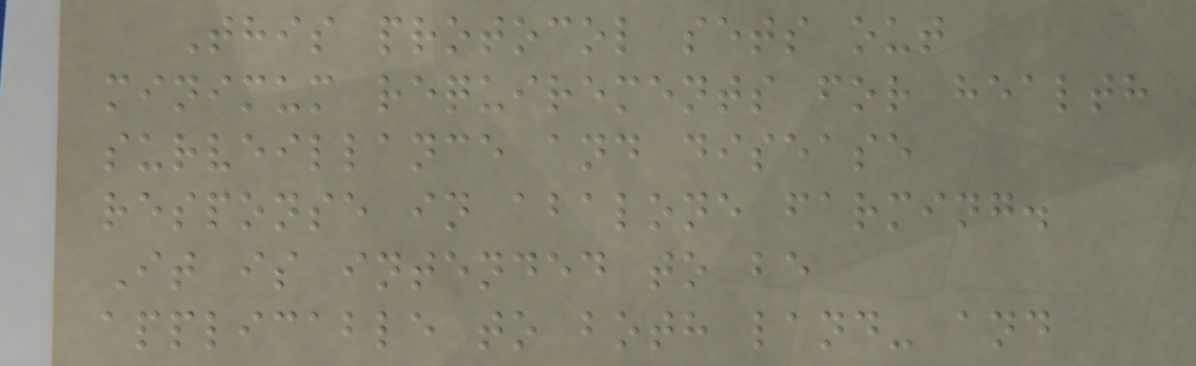This protocol sets out
minimum requirements for health
surveillance and disease
response in abalone farming.
It is intended to be
applicable to both land- and
